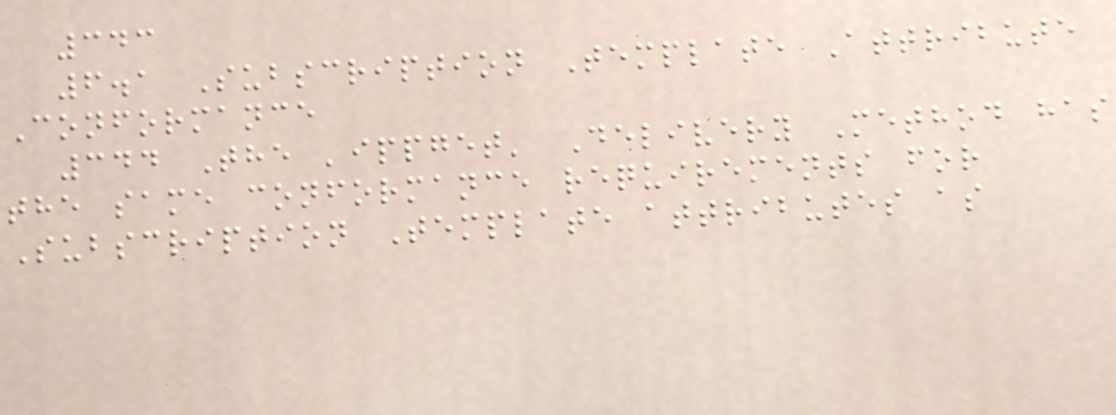343
6.1 Subscription Template Attribute
Conformance
344 The 'ippget' Delivery Method has
the same conformance requirements for
Subscription Template attributes as
